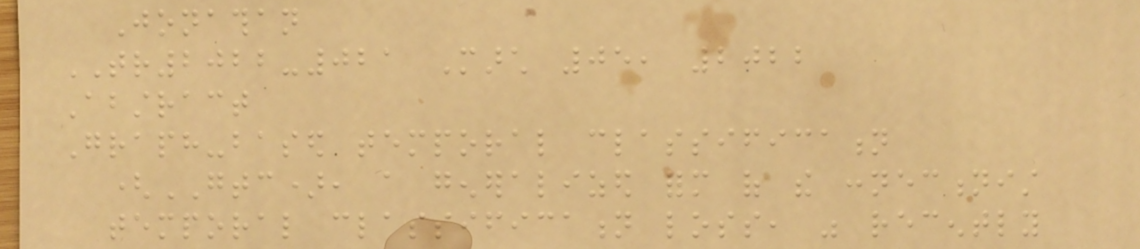Jonathan
TR2022-021 March 05, 2022
Abstract
Graph-based temporal classification
(GTC), a generalized form of the connectionist
temporal classification loss, was recently
